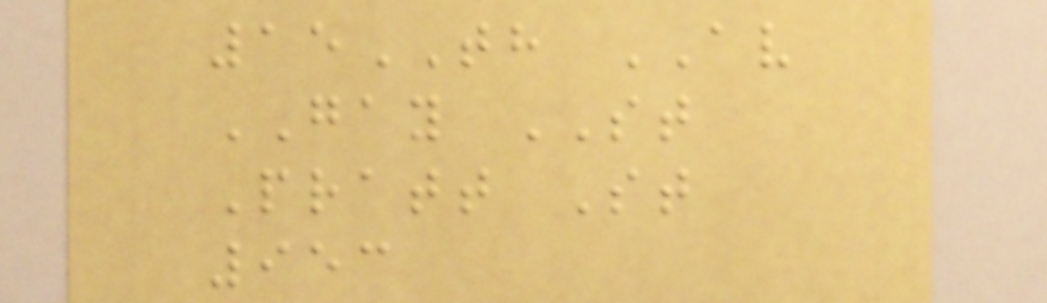15TH AV
GAY ST
Pratt St
953
